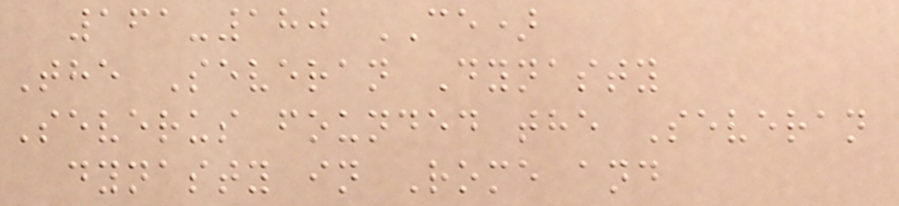161-180 CE)
The Severan Dynasty
Severus founded the Severan
dynasty in Rome and
